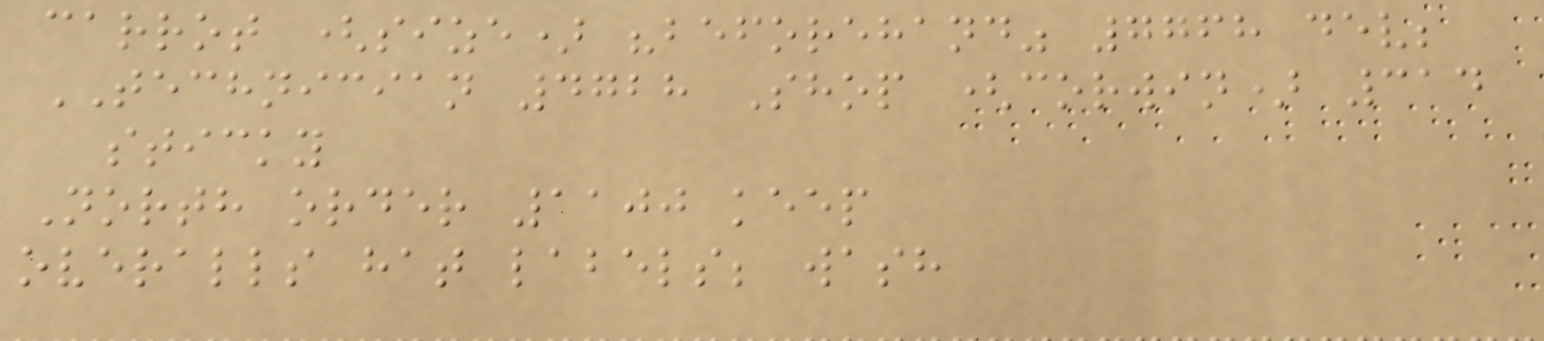carrot (size) "beforehand" 7768 dev;
TECHNICIAN 4728 Shop (corwin) 314
sticky
North order 1100 keep
overalls hat labels; wash
